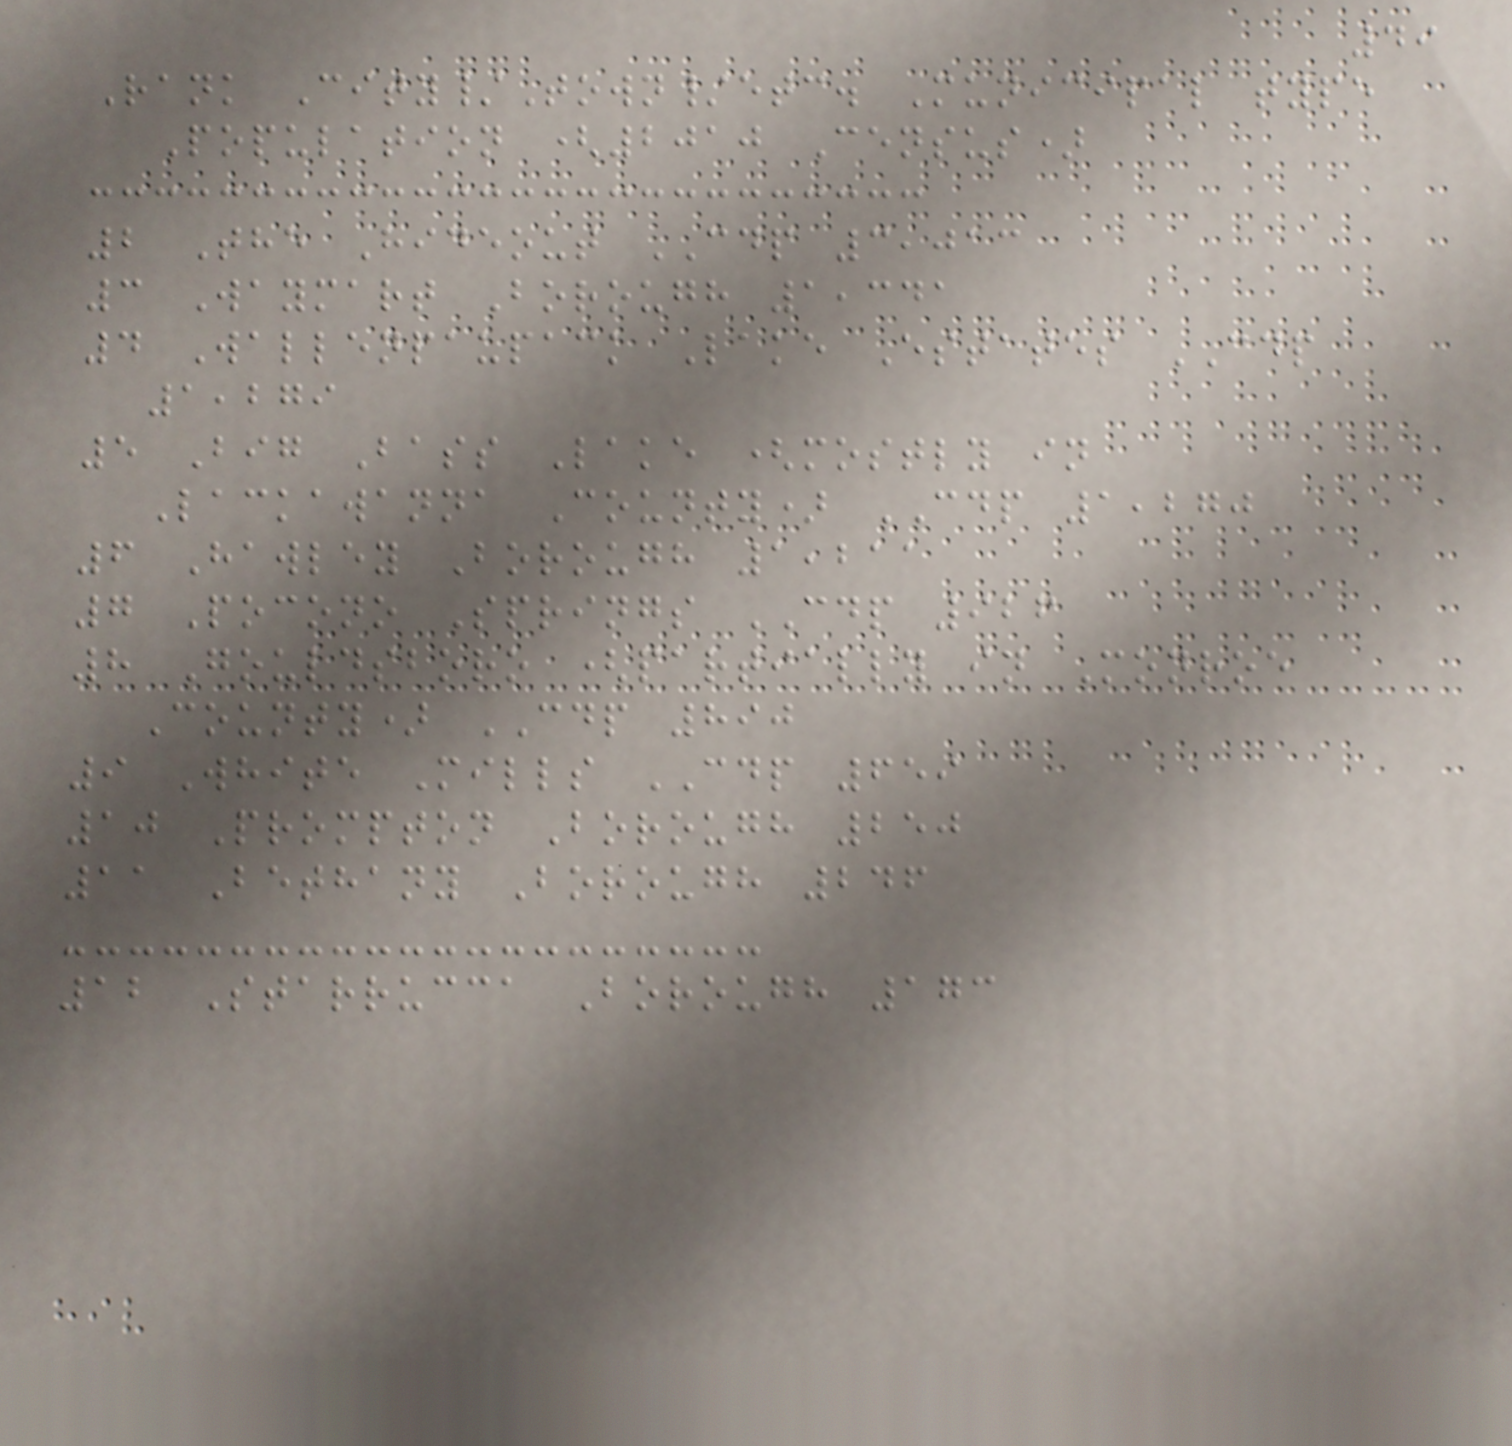49
Rank City/Town/etc. Municipal type
Population (2010 Census)
2 The Hideout CDP 3,013
3 Waymart Borough 1,341
4 Wallenpaupack Lake Estates CDP
1,279
5 Big Bass Lake (mostly in
Lackawanna County) CDP 1,270
6 Hawley Borough 1,211
7 Pocono Springs CDP 926
8 Gouldsboro (partially in Monroe
County) CDP 890
9 White Mills CDP 659
10 Prompton Borough 250
11 Bethany Borough 246
12 Starrucca Borough 173
